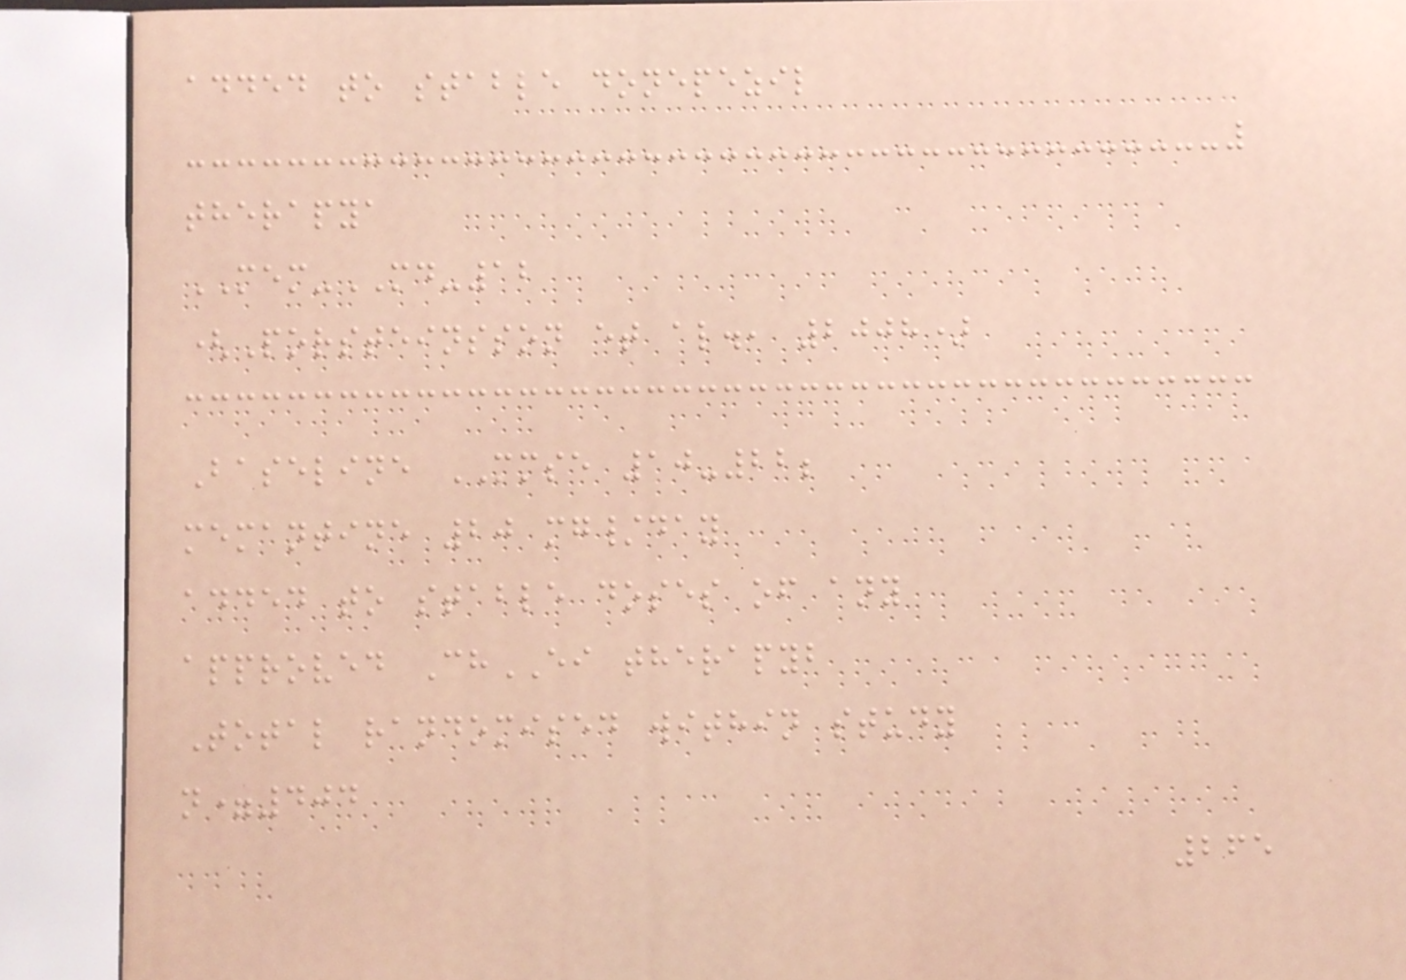added to stable donepezil
therapya
MEM-MD-12
(Porsteinsson et al., 2008)
Baseline MMSE 10-22;
memantine 20 mg/day
added to stable doses of any
approved ChEI therapyb
Total randomised within study
n=404
265
